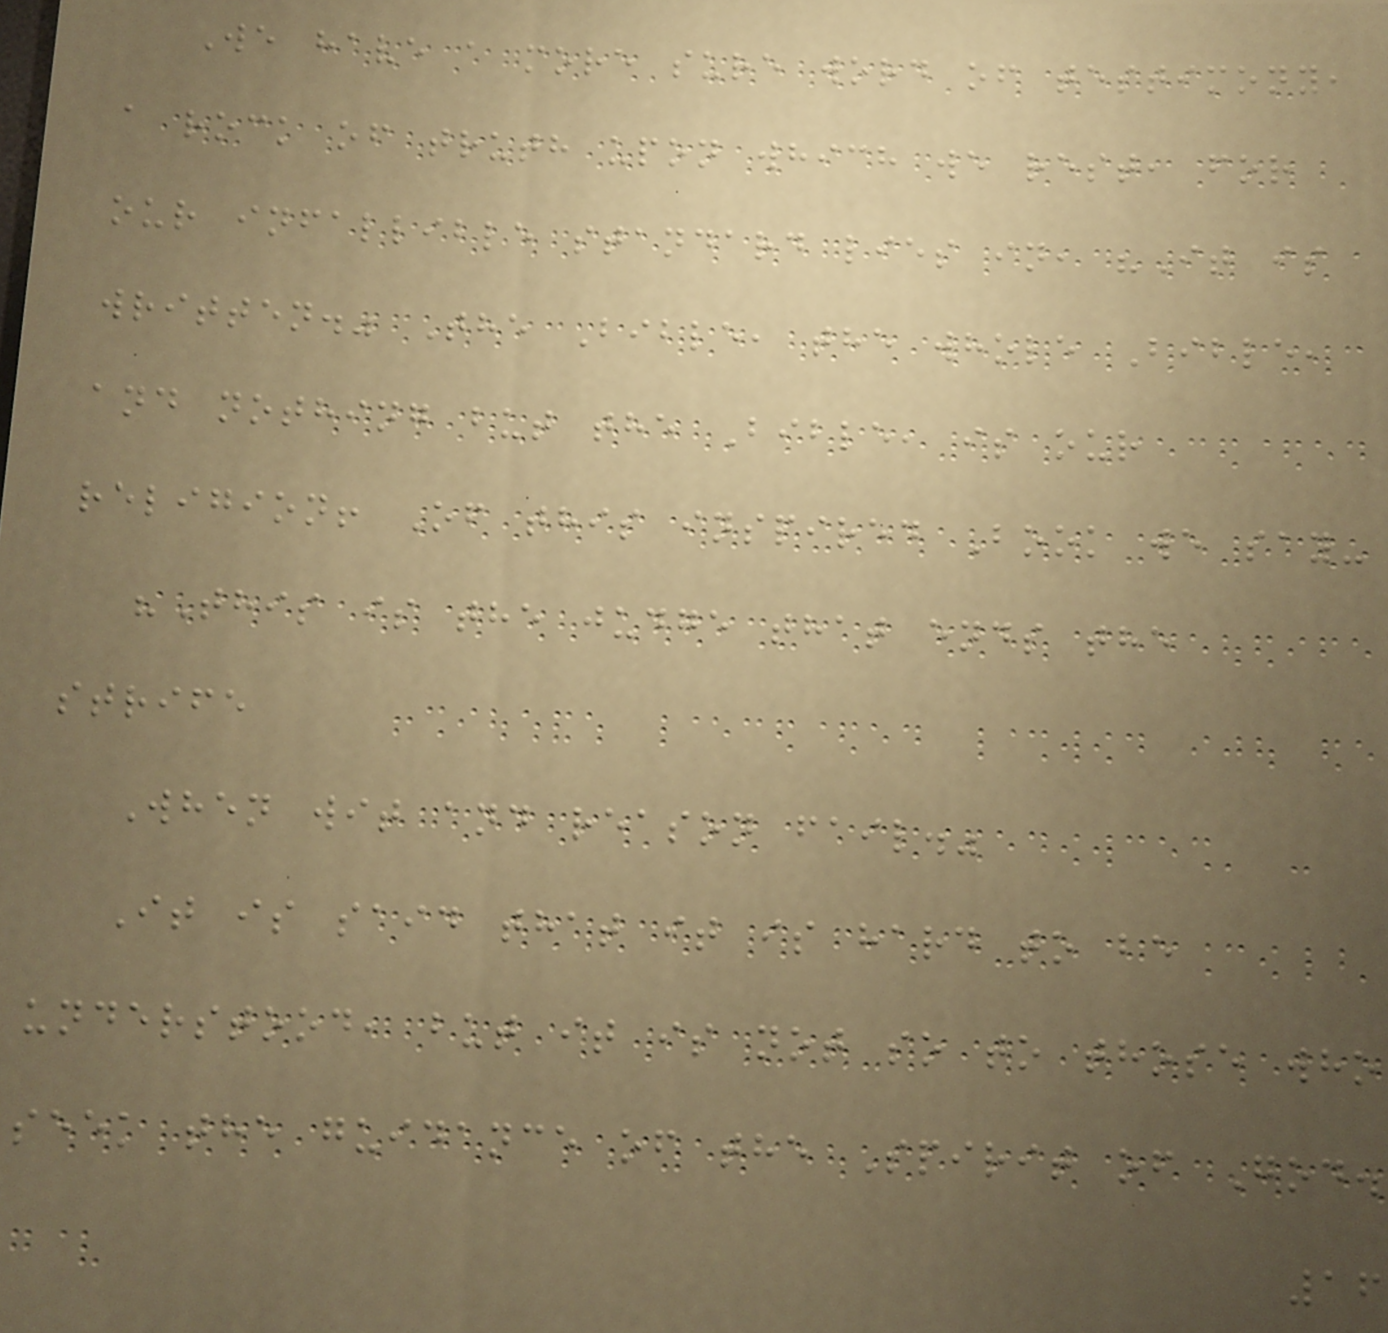We have a more sure word of testimony,
a rock of truth upon which we rest, for
our infallible standard lies in, "It is
written." The Bible, the whole Bible,
and nothing but the Bible, is our
religion! Of this inspired Book we say-
"This is the judge that ends the
strife
When wit and reason fail."
It is said that it is hard to be
understood, but it is not so to those who
seek the guidance of the Spirit of God.
16
